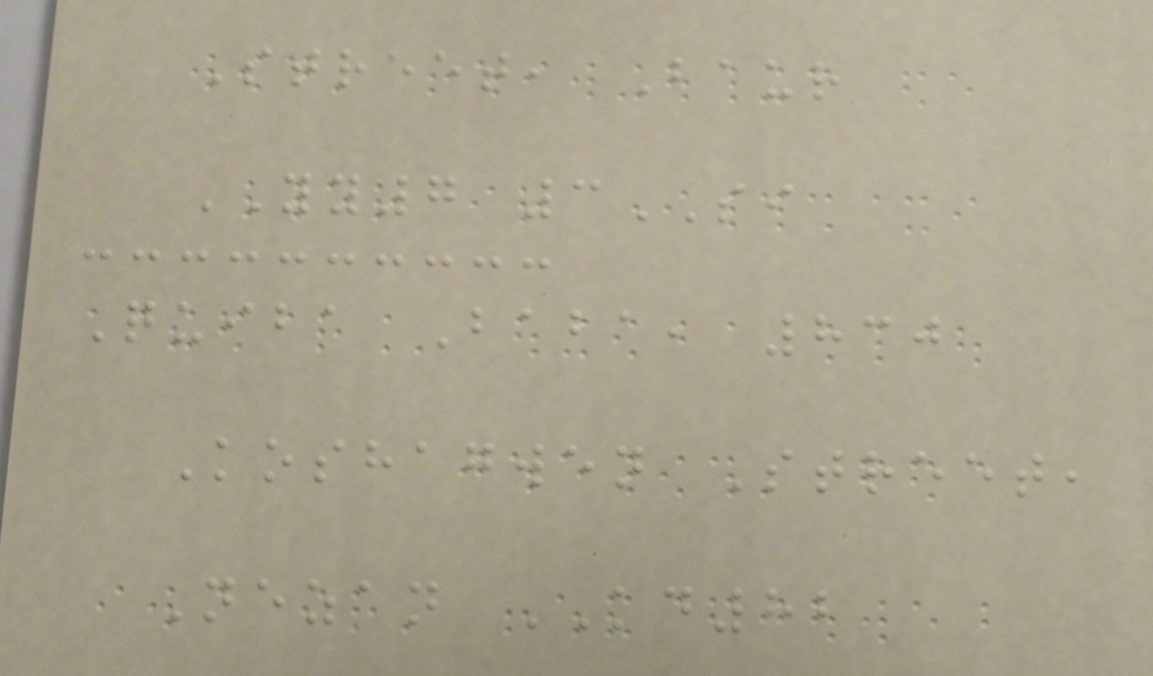Street, Baur
YY7 3SI
Quiba Baba, 830
Koshagwen Street,
Nezan KD82
